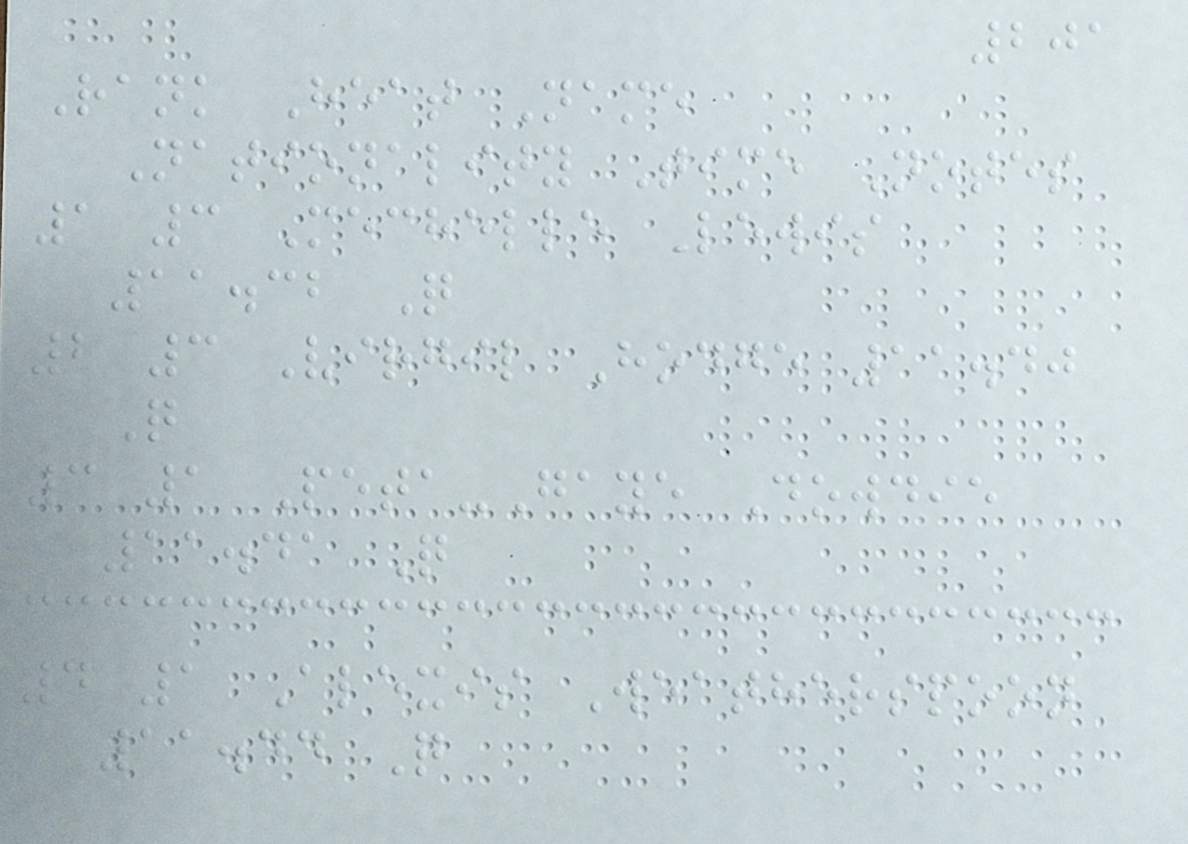201
Rank Heat Name
Nationality Time Notes
1 3 Mechelle Lewis
11.32 Q
2 3 Virgil Hodge 11.40
Q
3 1 Peta-Gaye Dowdie
11.41 Q
4 1 Alexis Weatherspoon
11.44 Q
